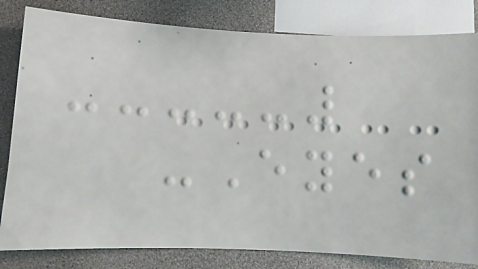-Eyes
